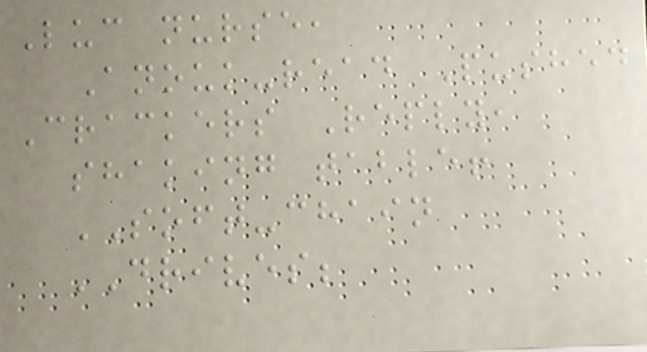Luc nurse,
Anouk-read Pushed
Crackers Reply,
shaking table!
SOFT-chain
DRIVES;
